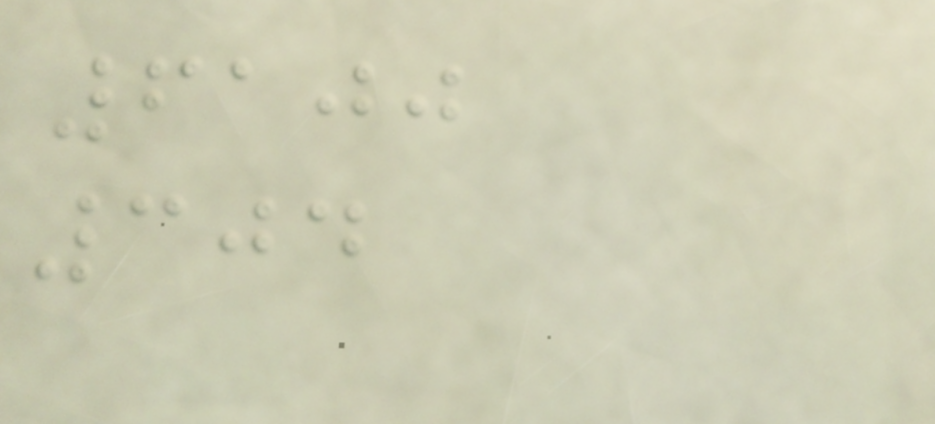6100
304
